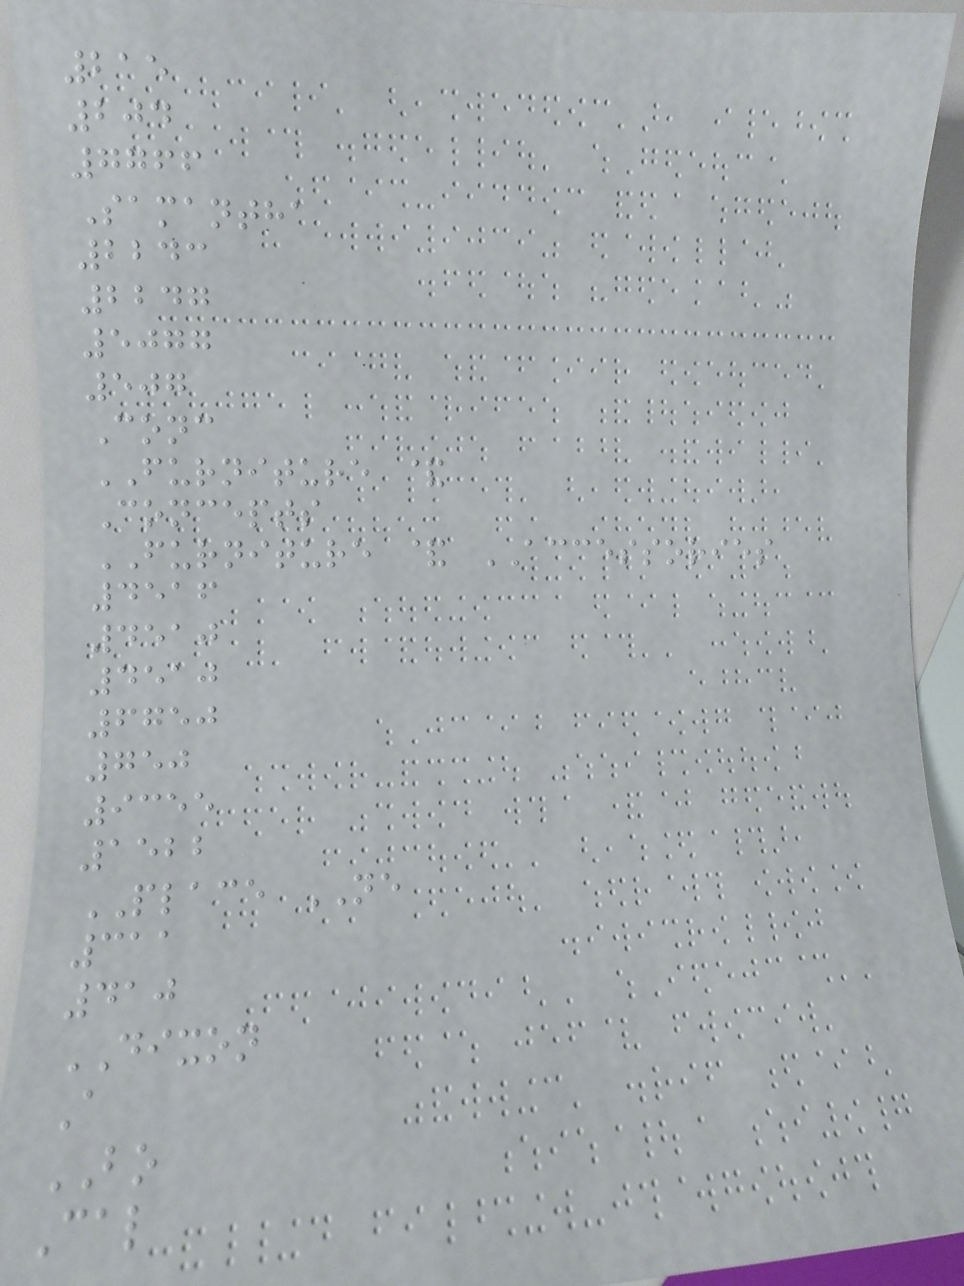215
204
7766
Samantha
2243
2247
5077
507
Conc
FURNITURE &
Concepts
FURNITURE & ACCESSORIES
4516
4510
4510
6750
750
9355
1522
PLACE NE
311
410
DIXON
A
BO
Cal
